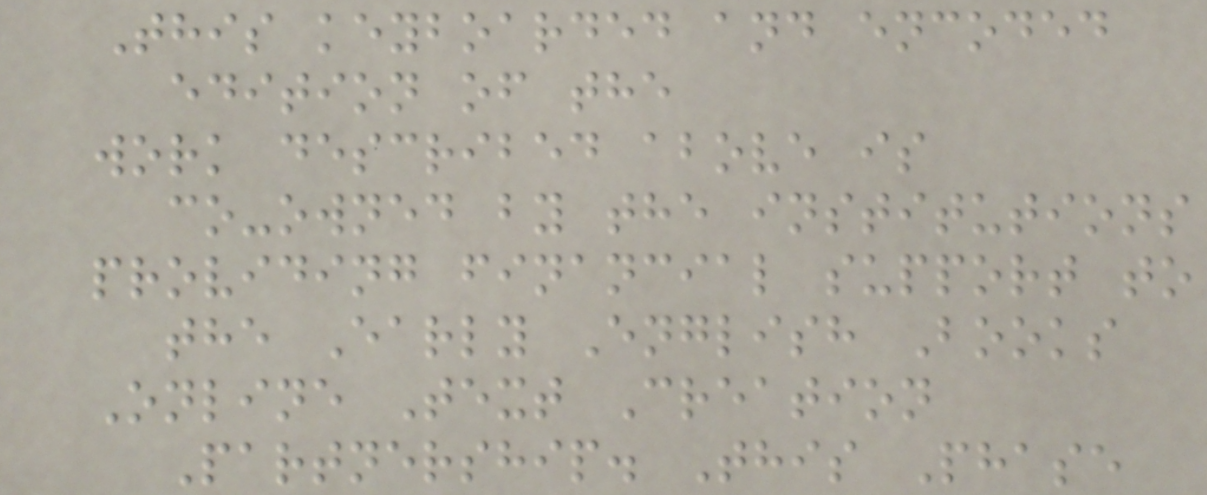This keyboarded and encoded
edition of the
work described above is
co-owned by the institutions
providing financial support to
the Early English Books
Online Text Creation
Partnership. This Phase
